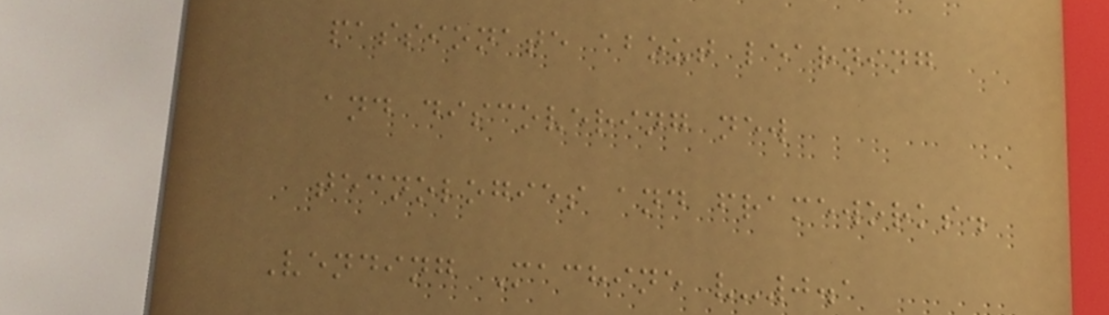passionate about learning
and discovering new
tecnologies and frameworks.
Vending Machine v-0.1
